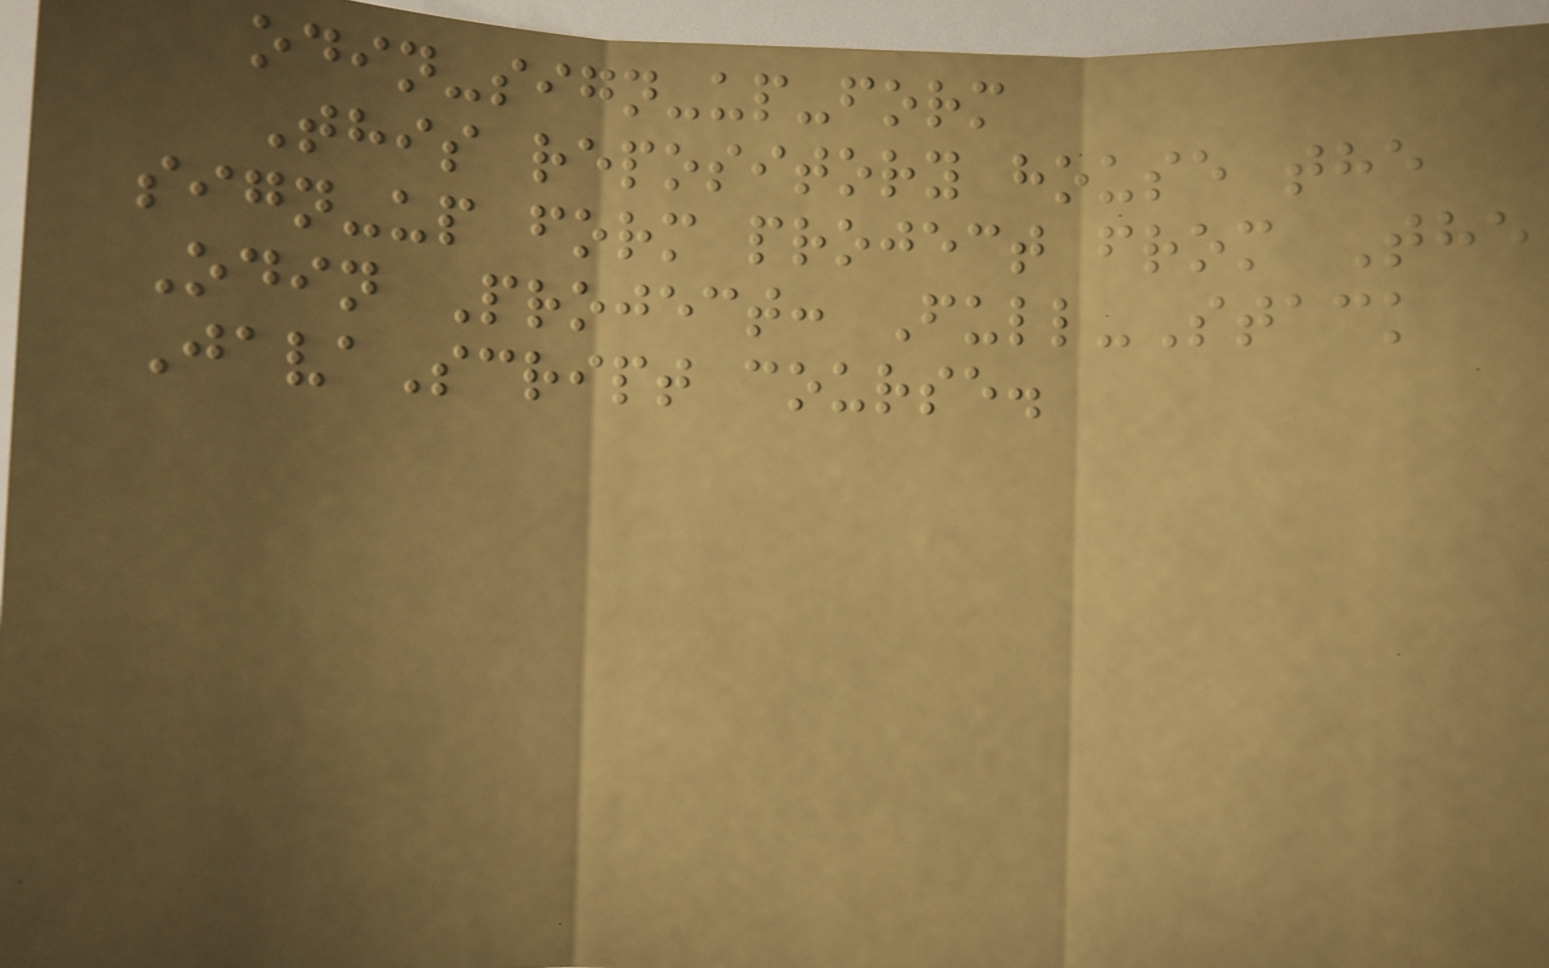odin-sign-up-form
This repository house the
sign-up form project from The
Odin Project: Full-Stack
JavaScript course.
